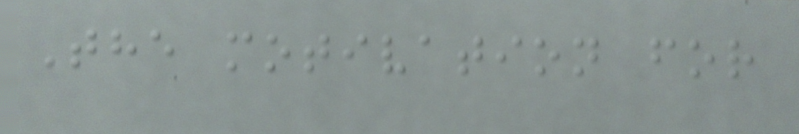The motivation for
